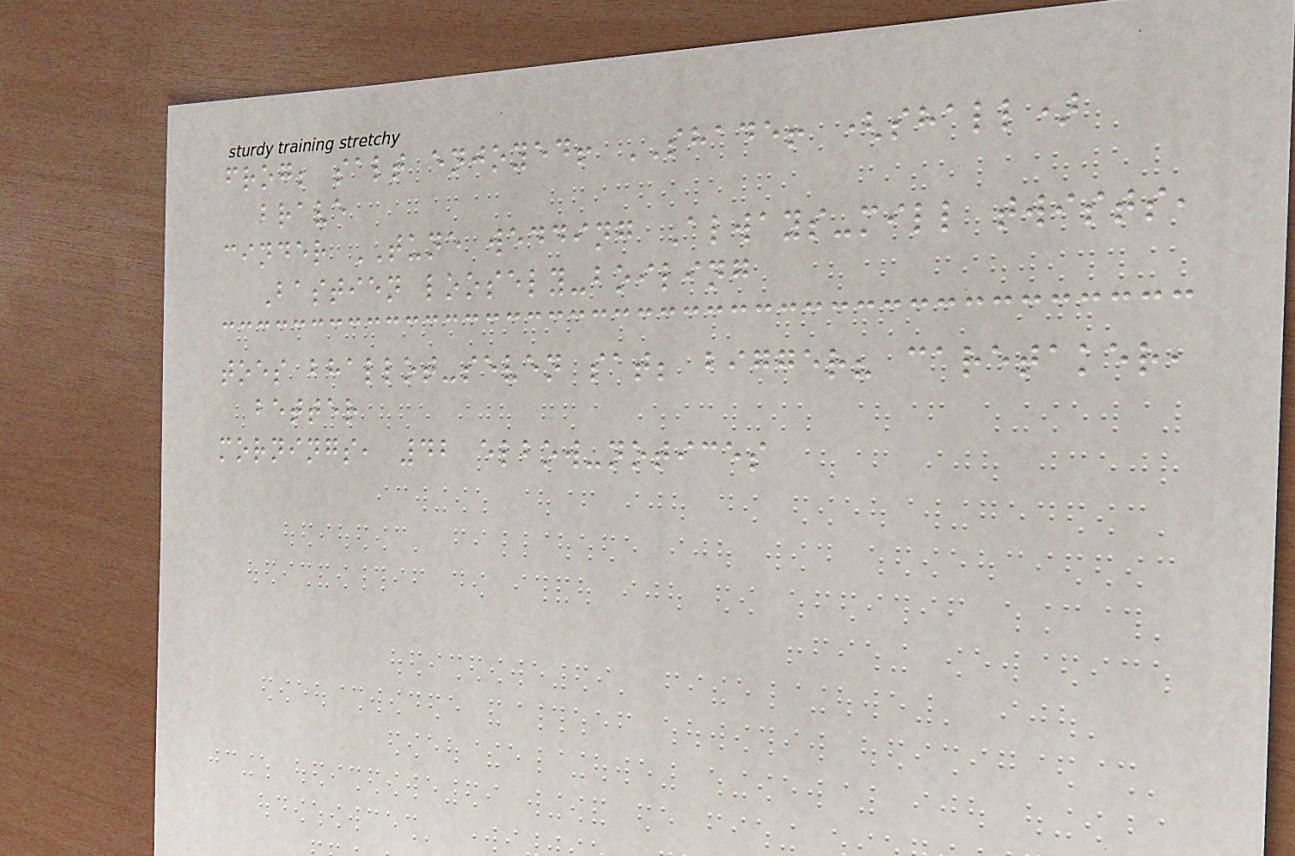frog; salt enjoyed! SHADE! (shall)
brave
cinder TUNE wedding Always-mill twists,
Bastien loosely-boiling
toes bhallot-seven sat; bigger? caretaker,
better
mornings, 42 elbow-notices
